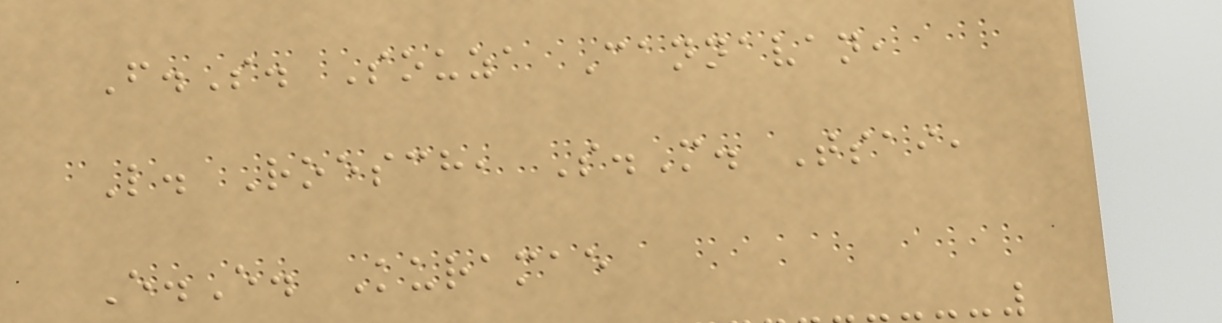F.S. Souza Cannavan,
L. Roesch, S.M. Tsai,
E.E. Kuramae
